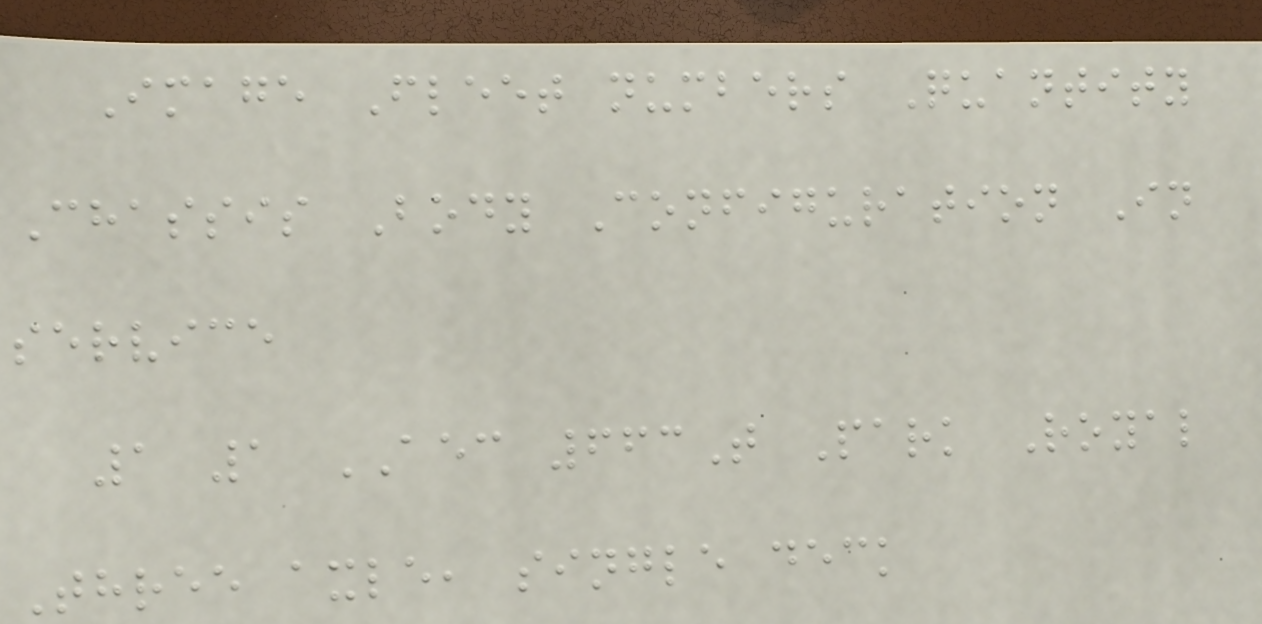Image Fleet numbers Quantity
Chassis Body Configuration In
service
1 1 AEC 663T Park Royal
Three axle, single deck
